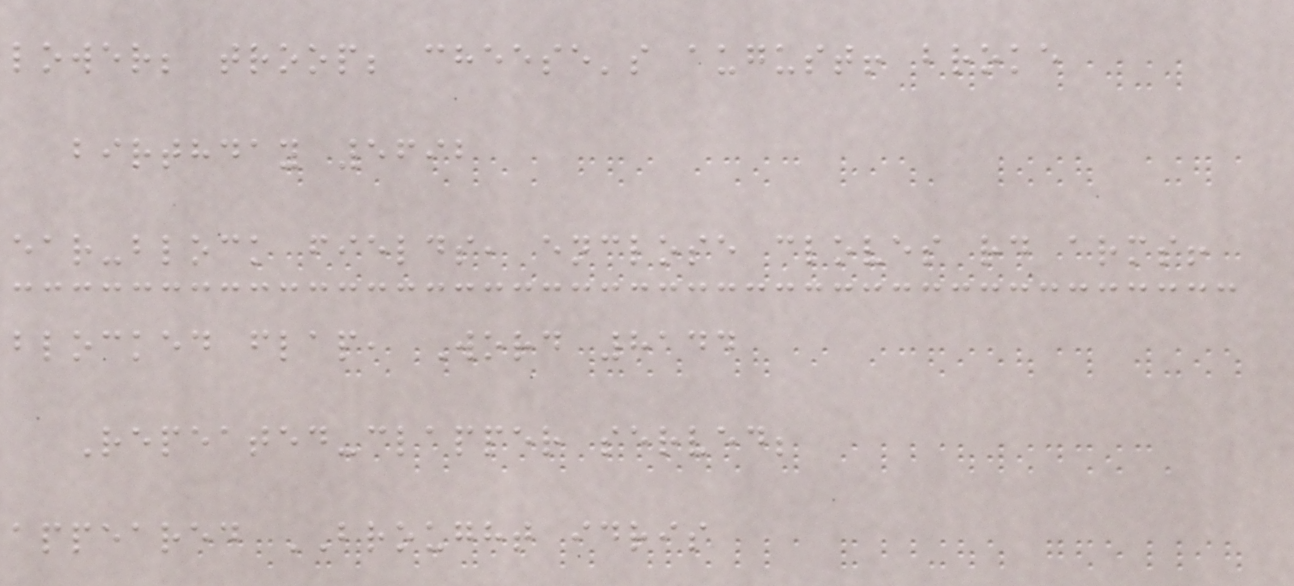lower; troop; cheese's august! broke
birthday 5692
ear-block fields, enclose cloves rd arms!
blocked flap, Word 8144
Repeated-clapper served;
appeared BROUGHT idris
